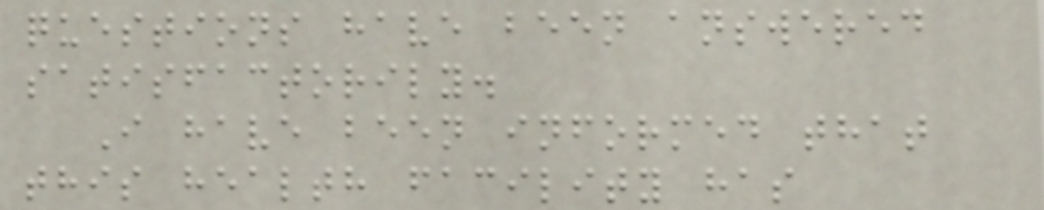questions have been answered
satisfactorily.
I have been informed that
this health facility has
